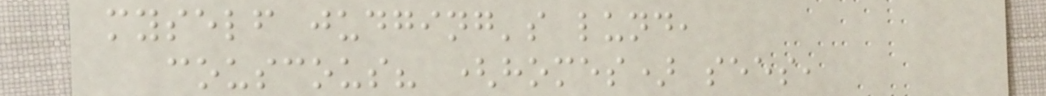myself judging's lund,
couscous? (homes) sees,
